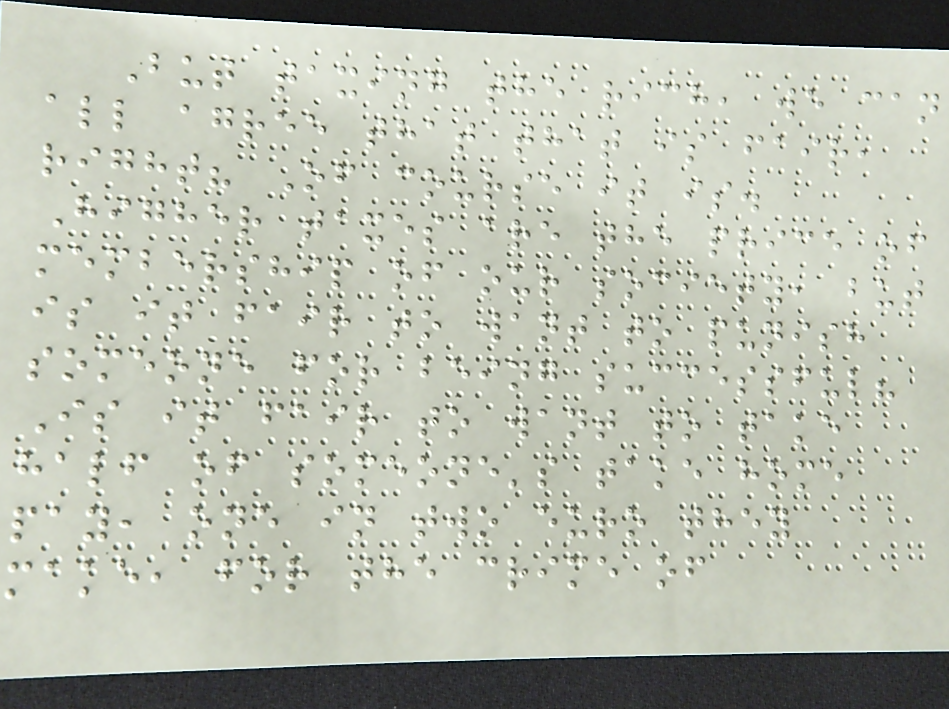But taxing the rich, we can
all agree that that is fair,
right? Of course it is.
Higher taxes are the price of
membership of our society, but
is it fair to want to punish
someone for being successful?
Is it fair to want to take
half of someone's take home
pay, one in two euro they
make, for the crime of
